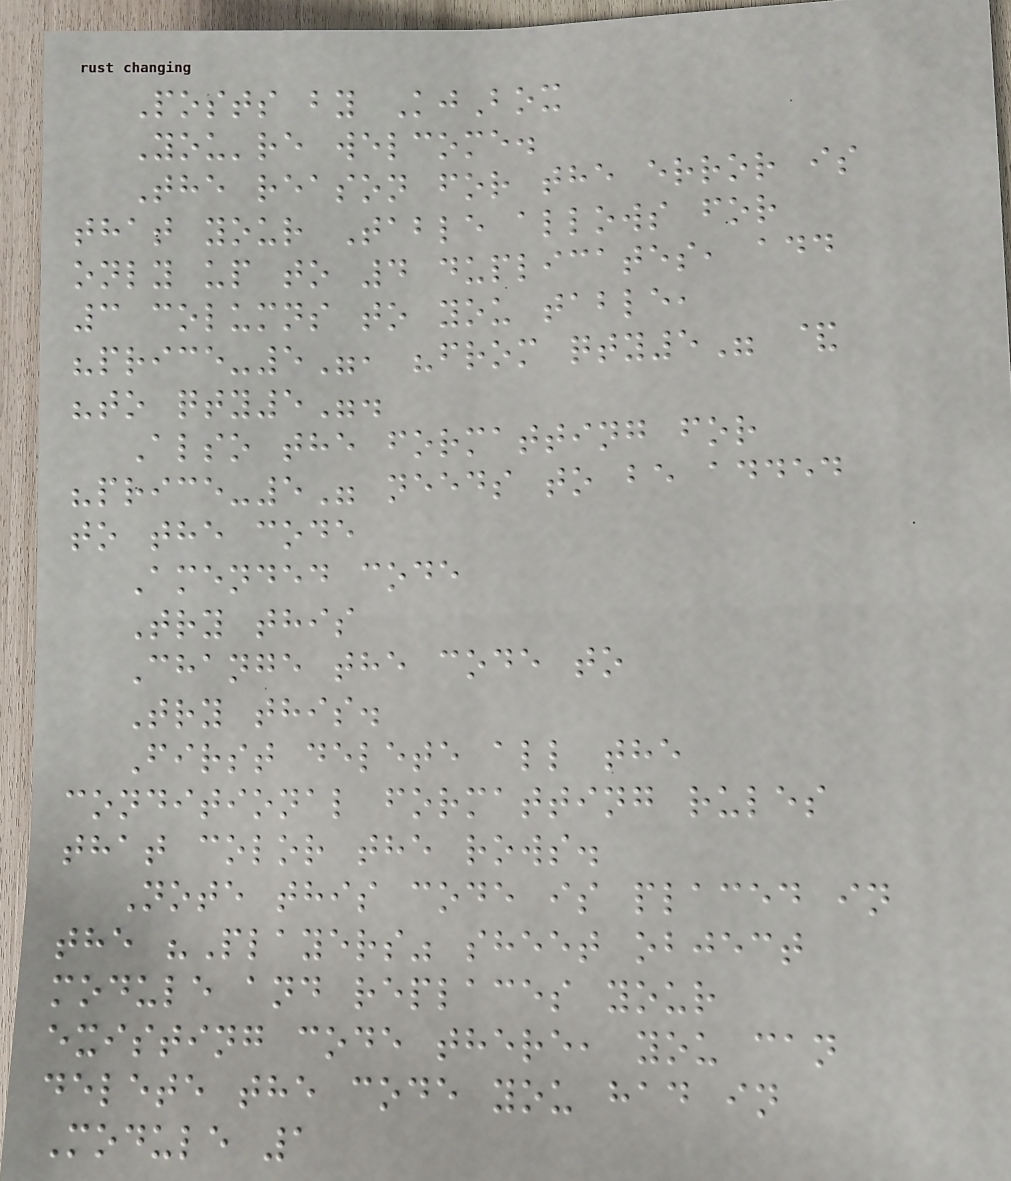Posts by KjBox
You're welcome.
The reason for the error is
that your Table allows for
only up to 4 duplicates, add
3 columns to you table,
"price-5", "from qty5" &
"to qty5".
Also the formatting for
"price-5" needs to be added
to the code
Amended code
Try this
Change the code to
Try this.
First delete all the
conditional formatting rules
that color the rows.
Note this code is placed in
the "Players" sheet object
module and replaces your
existing code there, you can
delete the code you had in
Module 1
